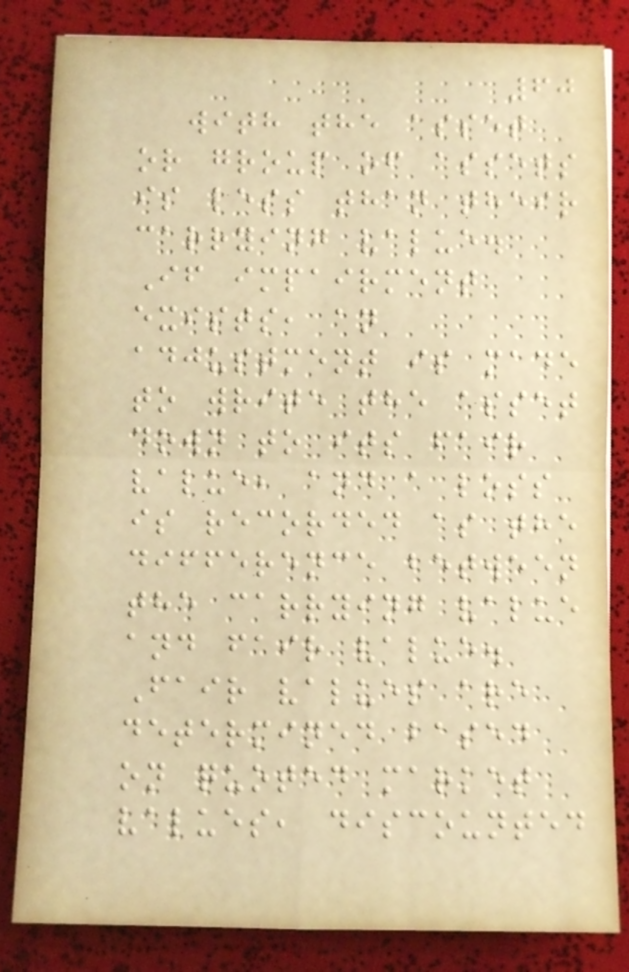60
with the asset
or group of assets
is less than their
carrying value.
If impairment
exists, an
adjustment is made
to write the asset
down to its fair
value, and a loss
is recorded as the
difference between
the carrying value
and fair value.
Fair values are
determined based
on quoted market
values, discounted
